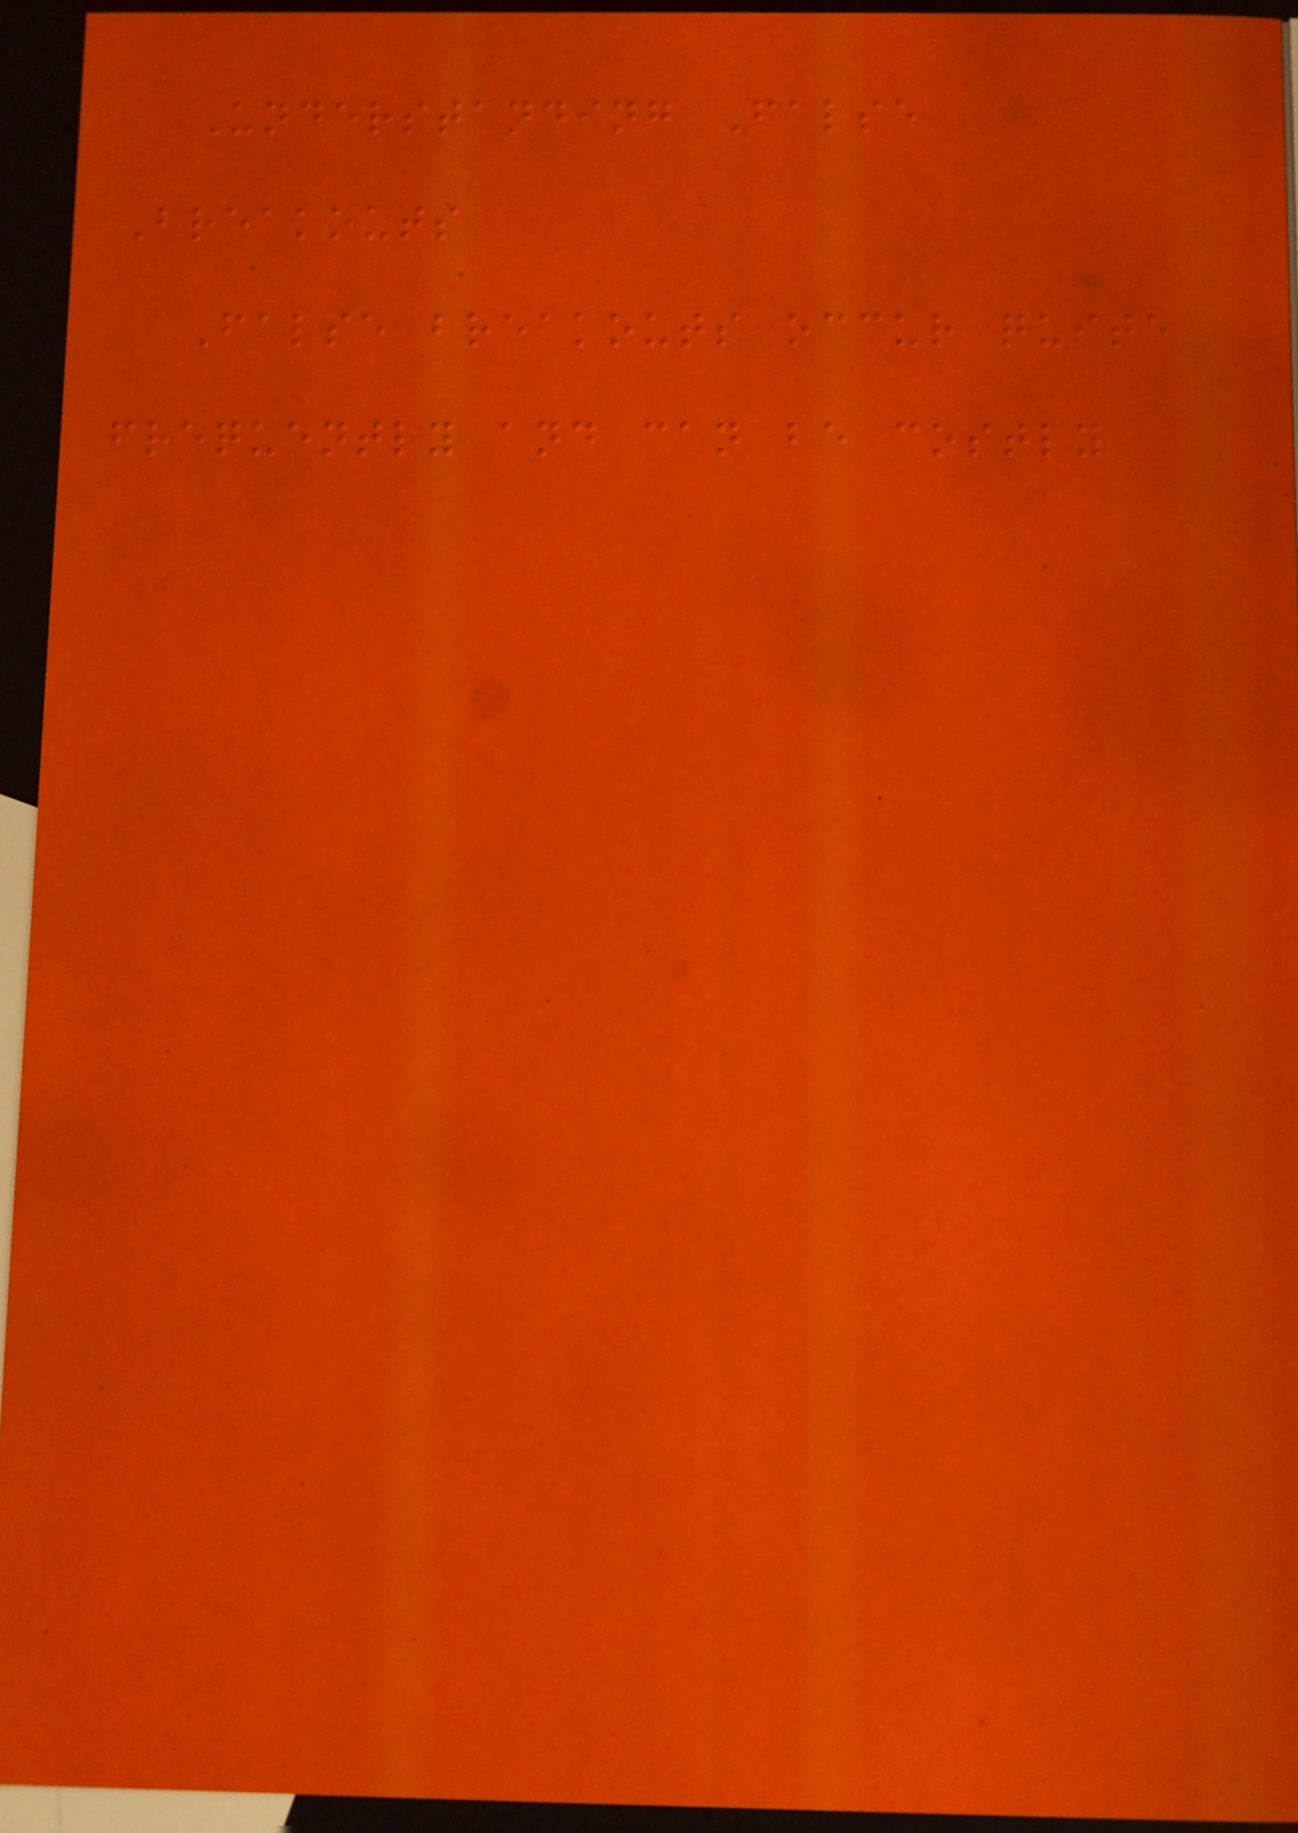Understanding False
Breakouts
False breakouts occur quite
frequently and can be costly
